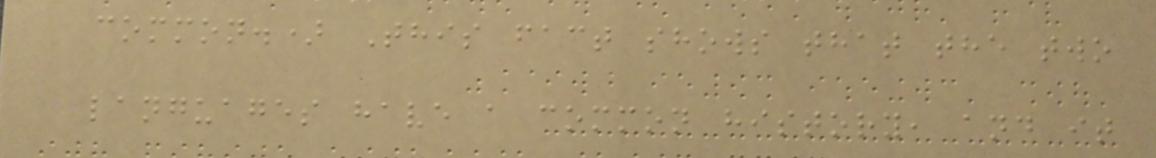common.) This fact shows that the two
languages have a common history, and it
